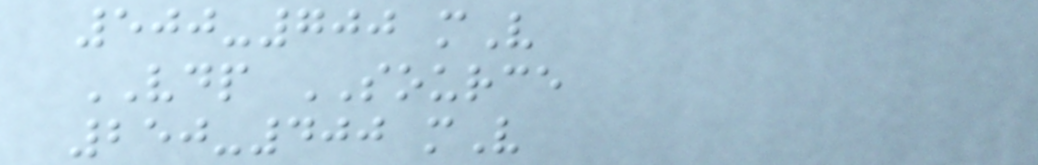500-700 mV
VDP SOURCE
250-400 mV
